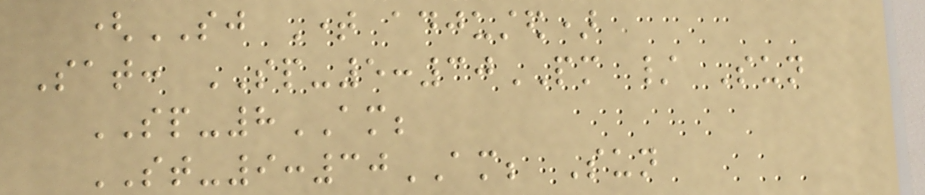(SJ Time adjusted)
Sat: SP-5:30PM / Sun
SP-8AM;
ST-9:30AM; Sun
